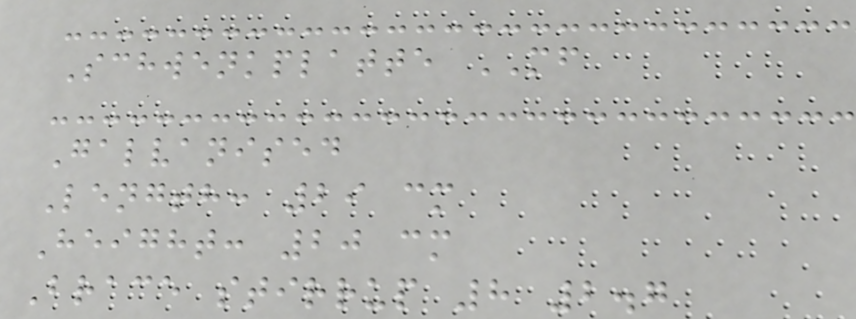Schwenkplatte MF
Galvanised
Length: 29 cm
Height: 20 cm
Brace stirrup 8 2.7
